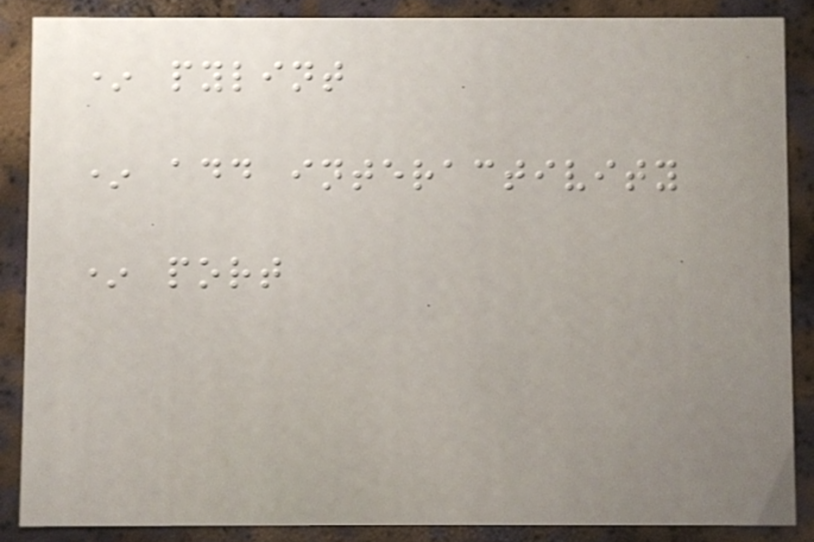* pylint
* add interactivity
* port
